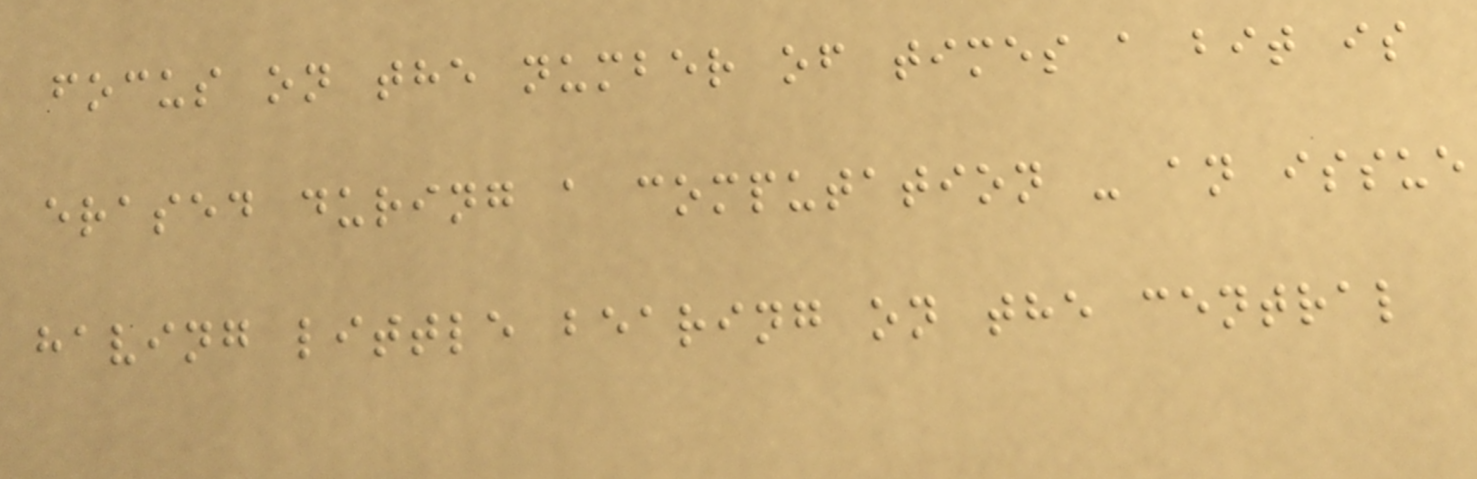focus on the number of times a bit is
erased during a computation - an issue
having little bearing on the central
